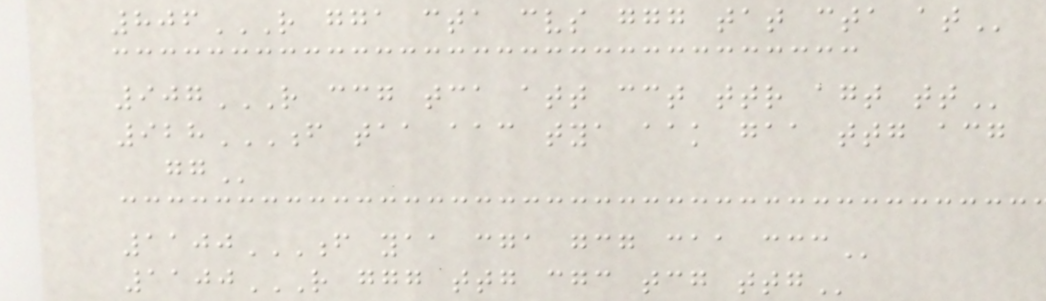806R GGA CTA CVS GGG TAT CTA AT
907R CCG TCA ATT CCT TTR AGT TT
928F TAA AAC TYA AAK GAA TTG ACG
GG
1100F YAA CGA GCG CAA CCC
1100R GGG TTG CGC TCG TTG
